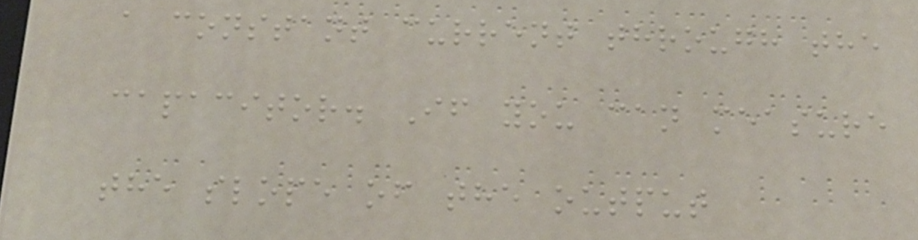a constant current through the
capacitor. If you can measure
the slope of the output
